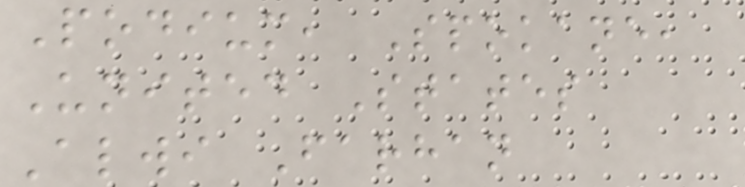Podium, Spokane,
United States
Alwi Farhan
